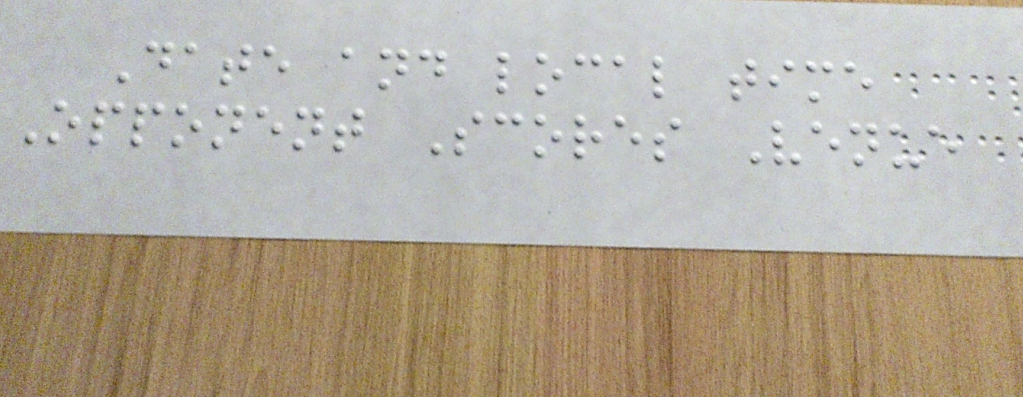Date and local time
Opponent Scores Venue
